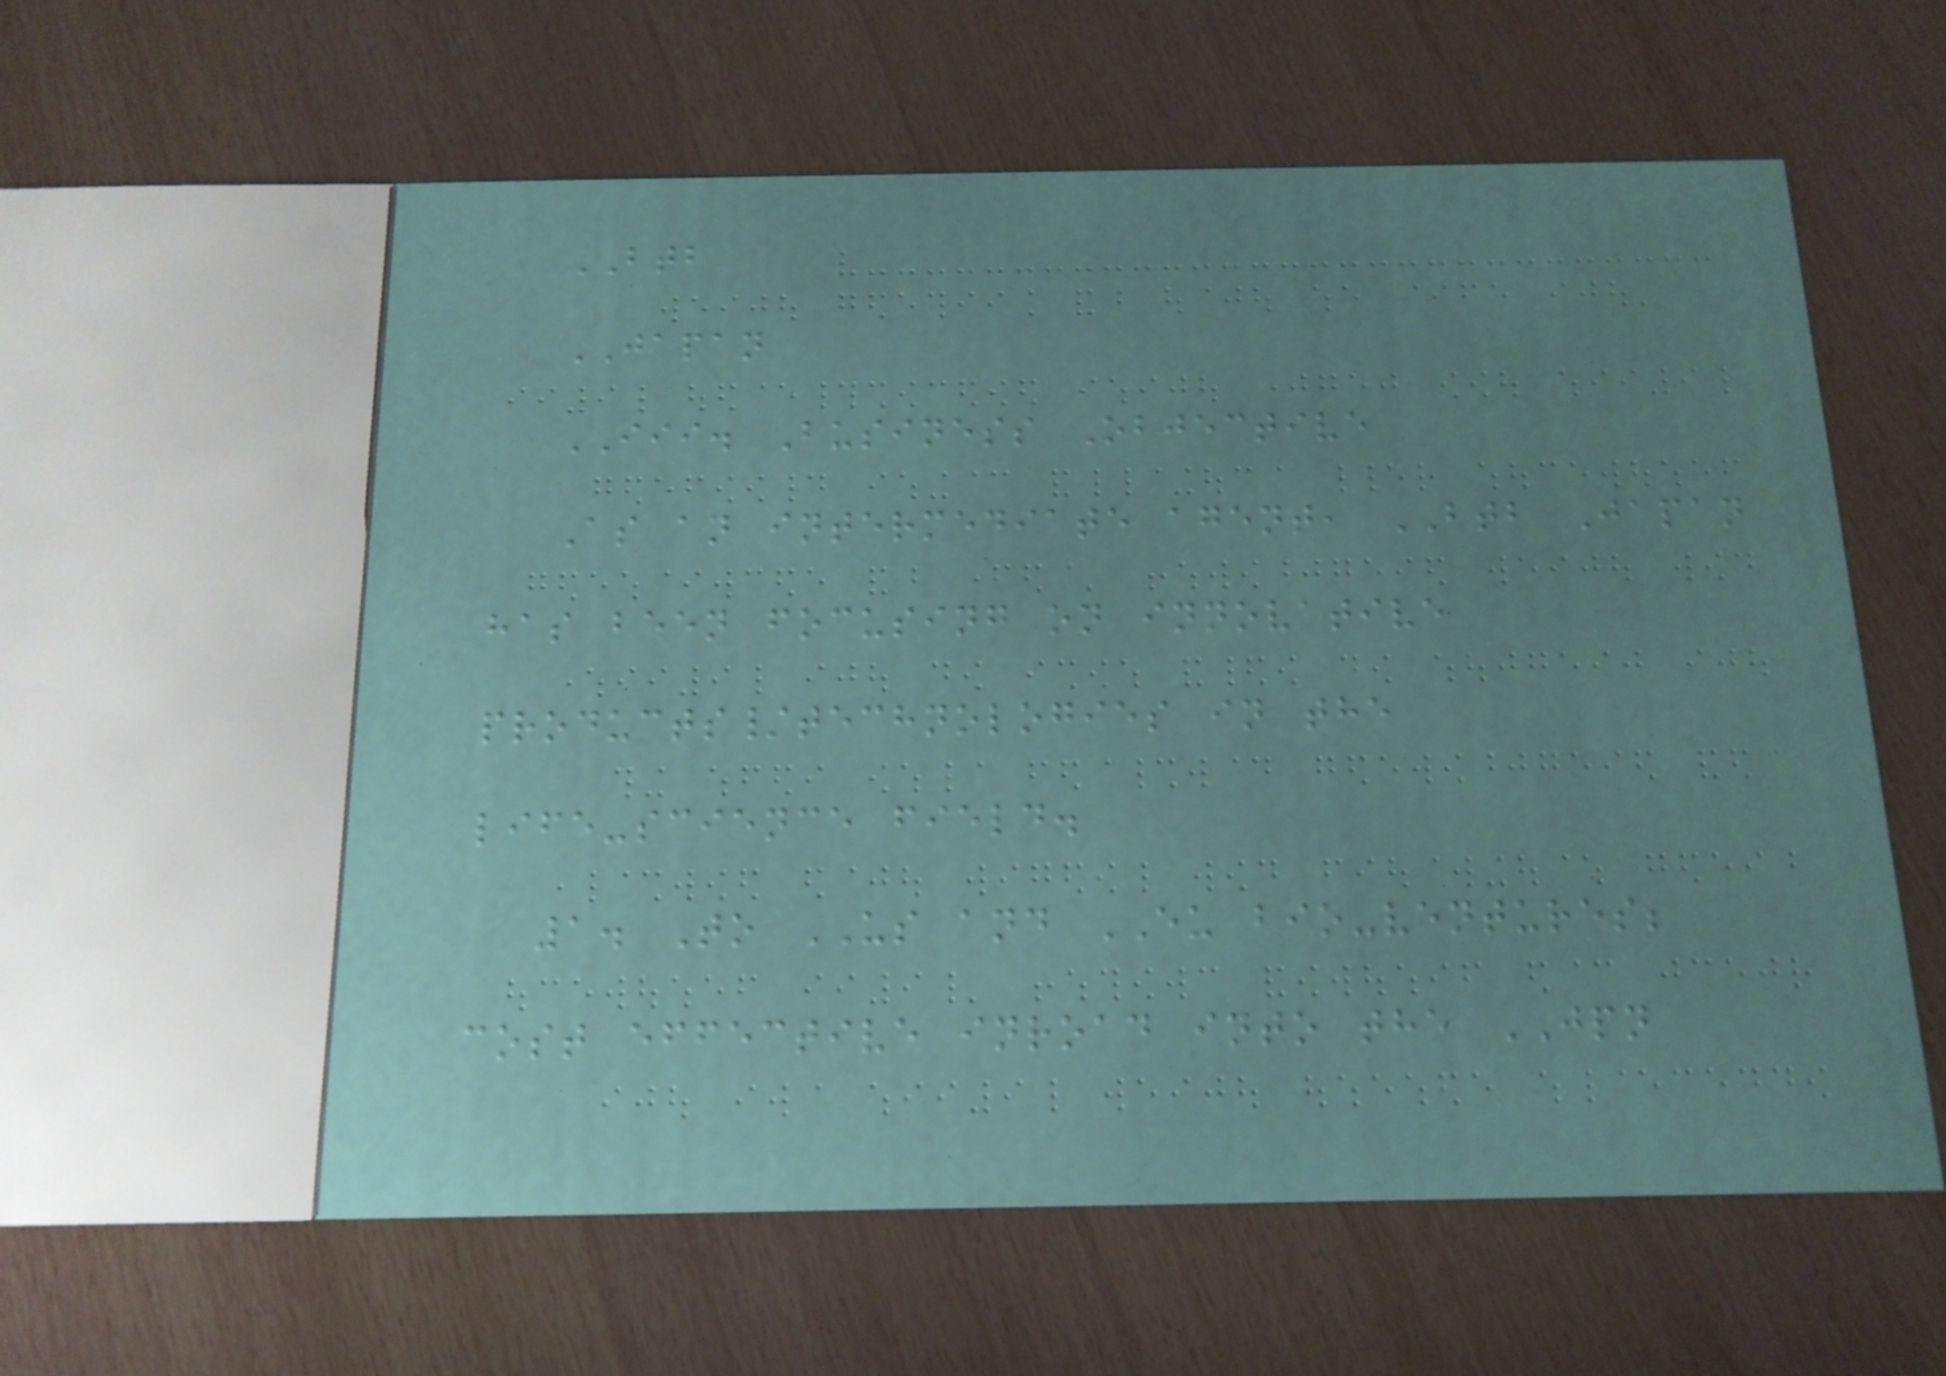BTB
JAPAN
III. Business Objective
As an intermediate agent, BTB Japan
has been focusing on innovative
products/technologies in the
life-science field.
1. To US and EU bio-ventures;
cost effective inroad into the JPN
